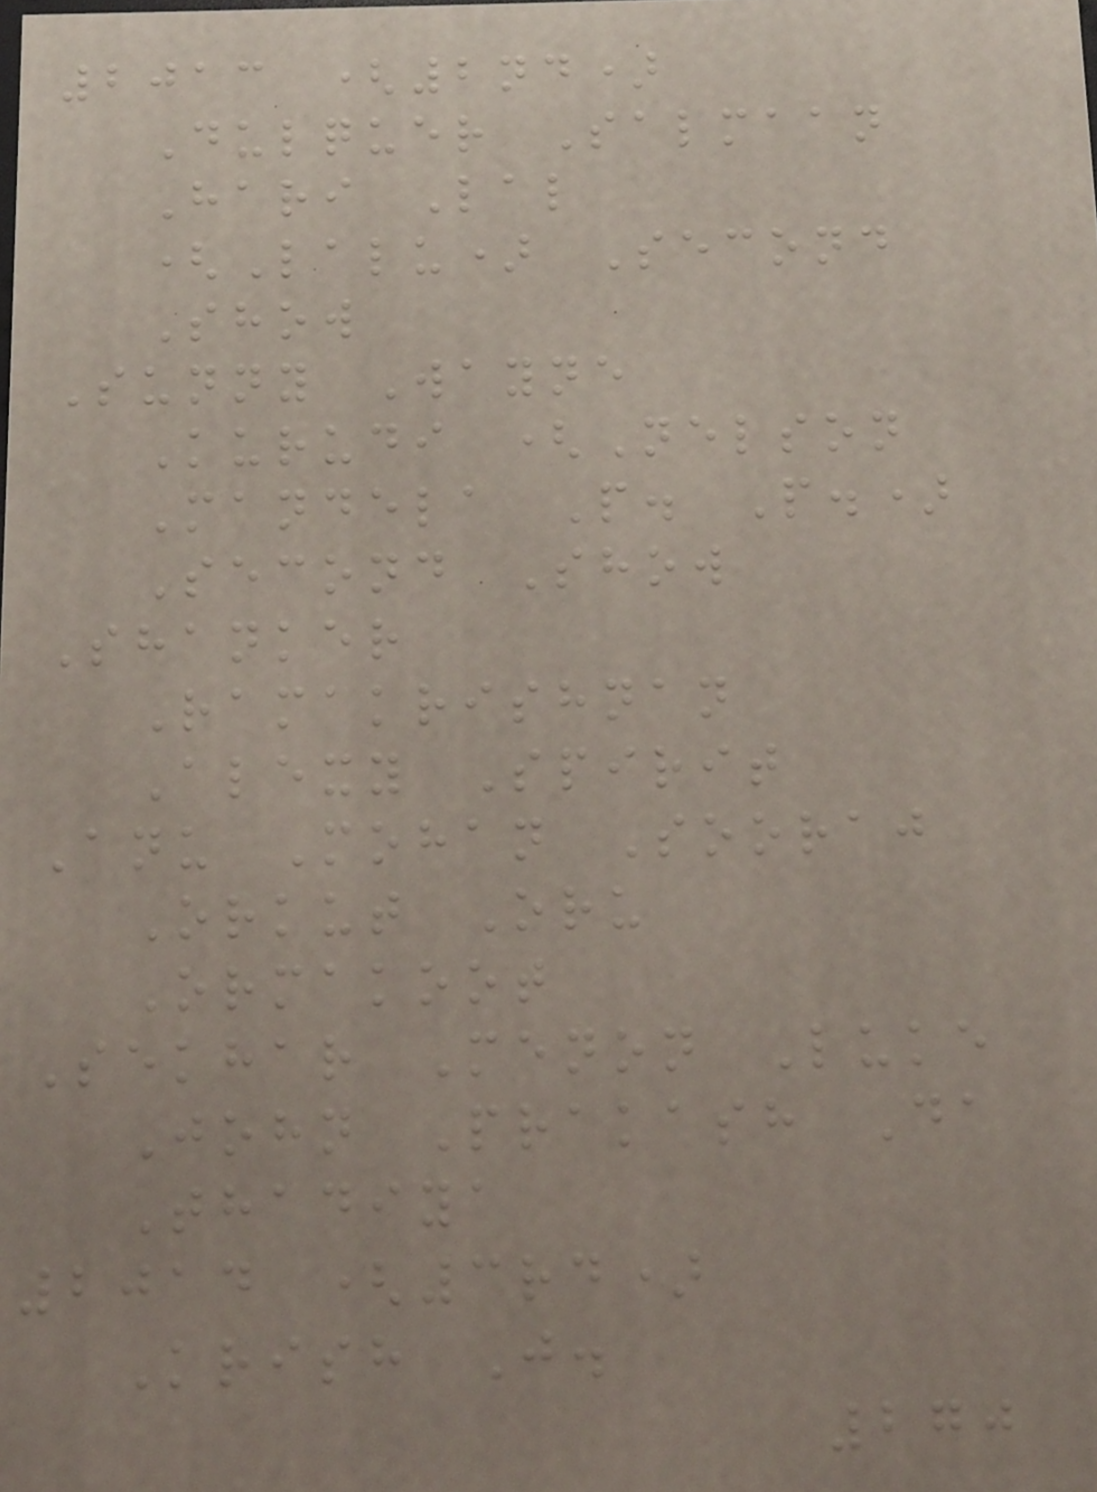2013 (2nd)
Dulquer Salmaan
Hari Lal
(Lalu) Second
Show
Sunny Wayne
Kurudi (Nelson
Mandela P. P.)
Second Show
Shanker
Ramakrishnan
Alexy Spirit
Anu Mohan Sooraj
Orkut Oru
Ormakoot
Sekhar Menon Luke
John Prakash Da
Thadiya
2014 (3rd)
Krish J.
270
